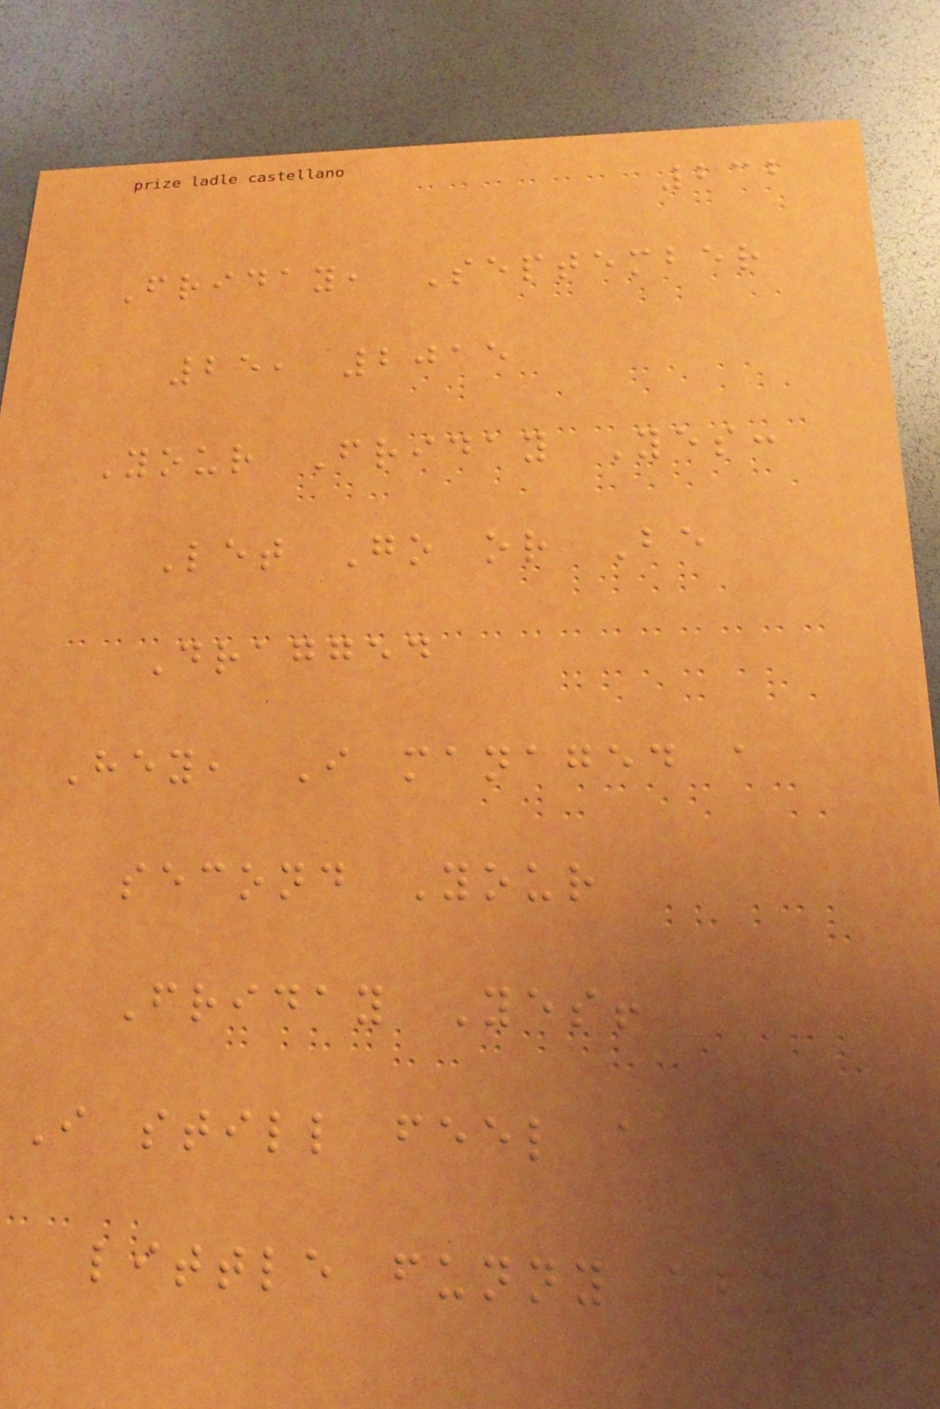232
Friday, September
25, 2015
Your Friday Yes:
Let Go or Be
Dragged
Hey, I managed a
second Your
Friday Yes!
I still feel a
little funny about
